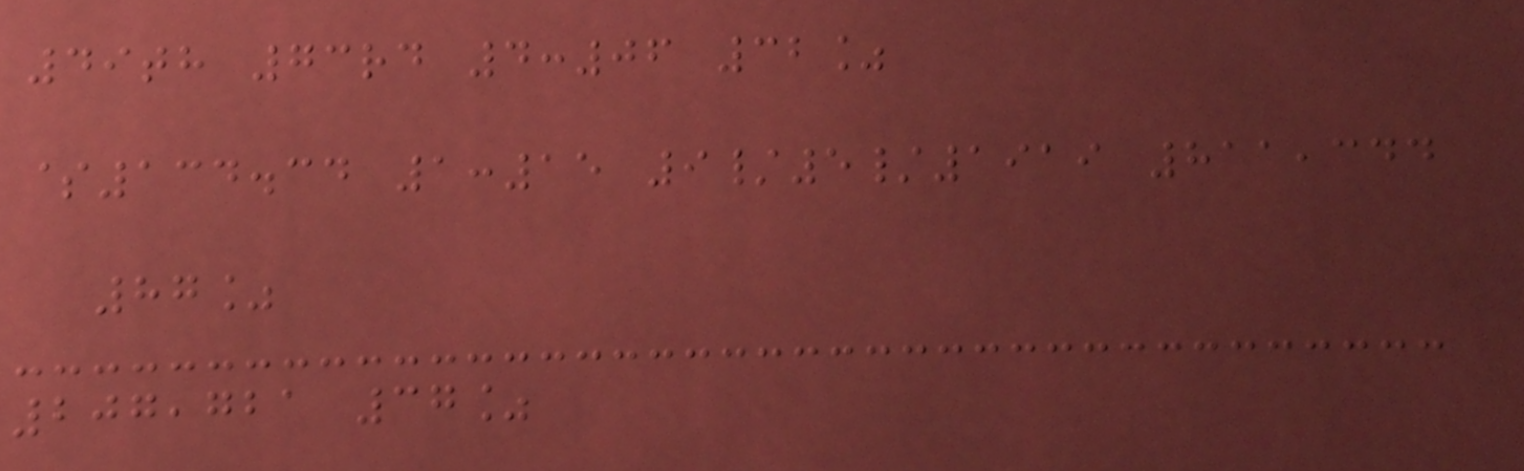49th 73rd 4:06 32%
$134.34 1:15 9/5/1919 811,344
87%
207,721 37%
